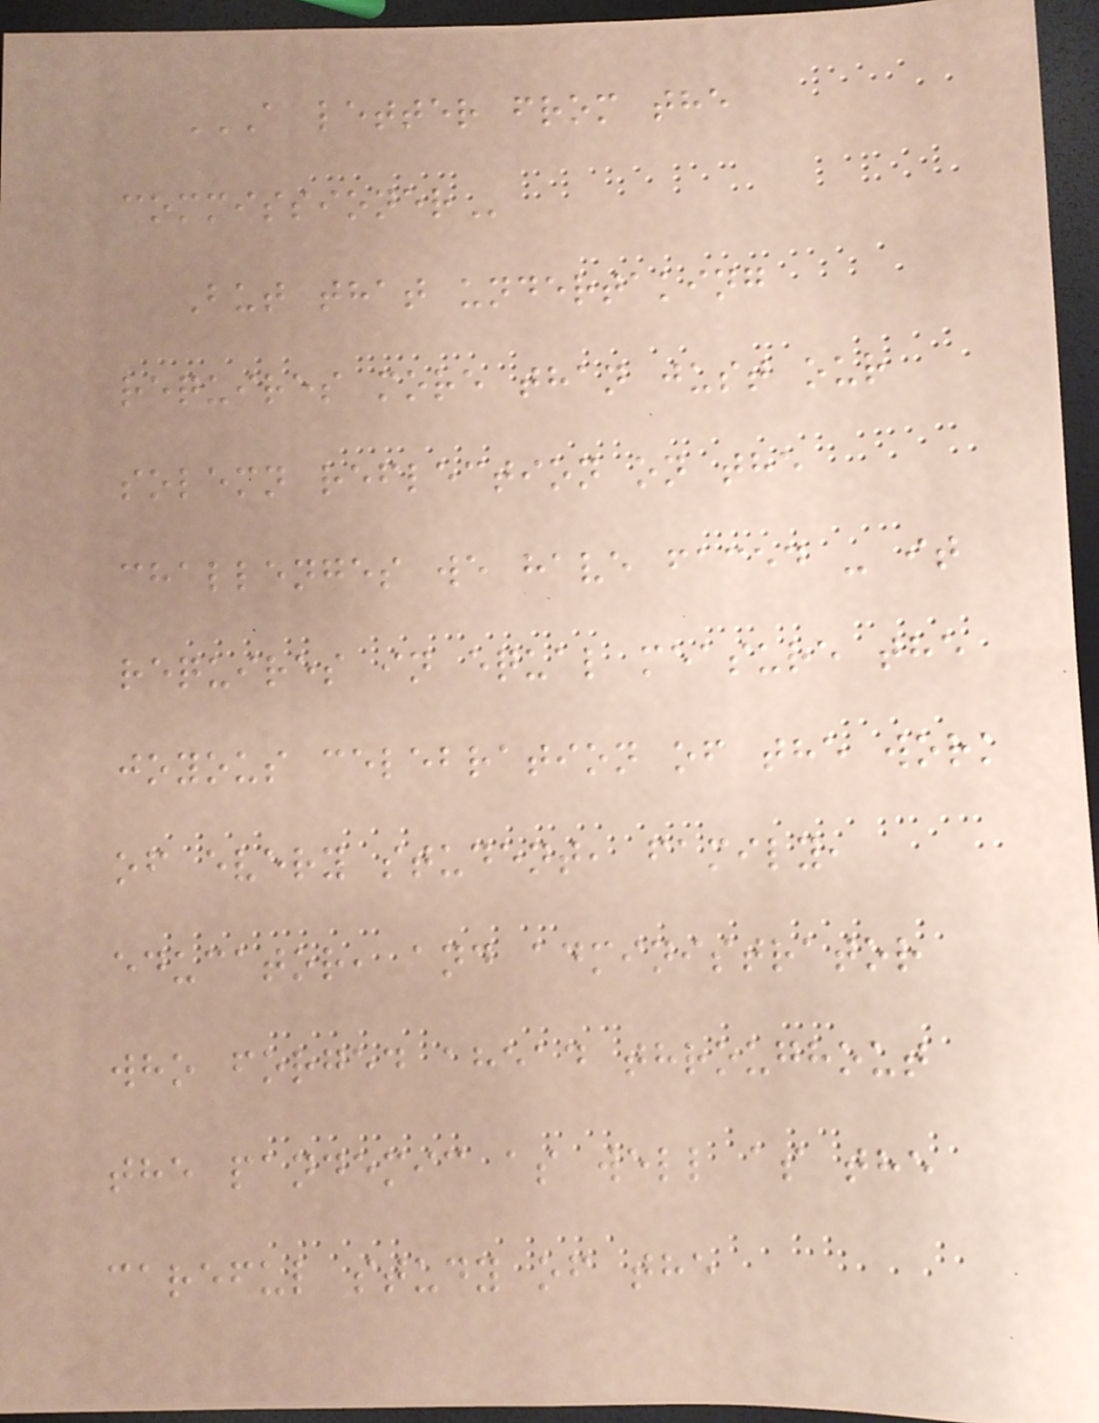A LETTER FROM THE
COMMISSIONER
But that undertaking
requires more than just our
solemn reflection on the
challenges we have faced - it
requires in equal measure the
joyous celebration of the work
of every student, family,
educator, and administrator
who forged ahead throughout
the pandemic as well as the
careful study of the
